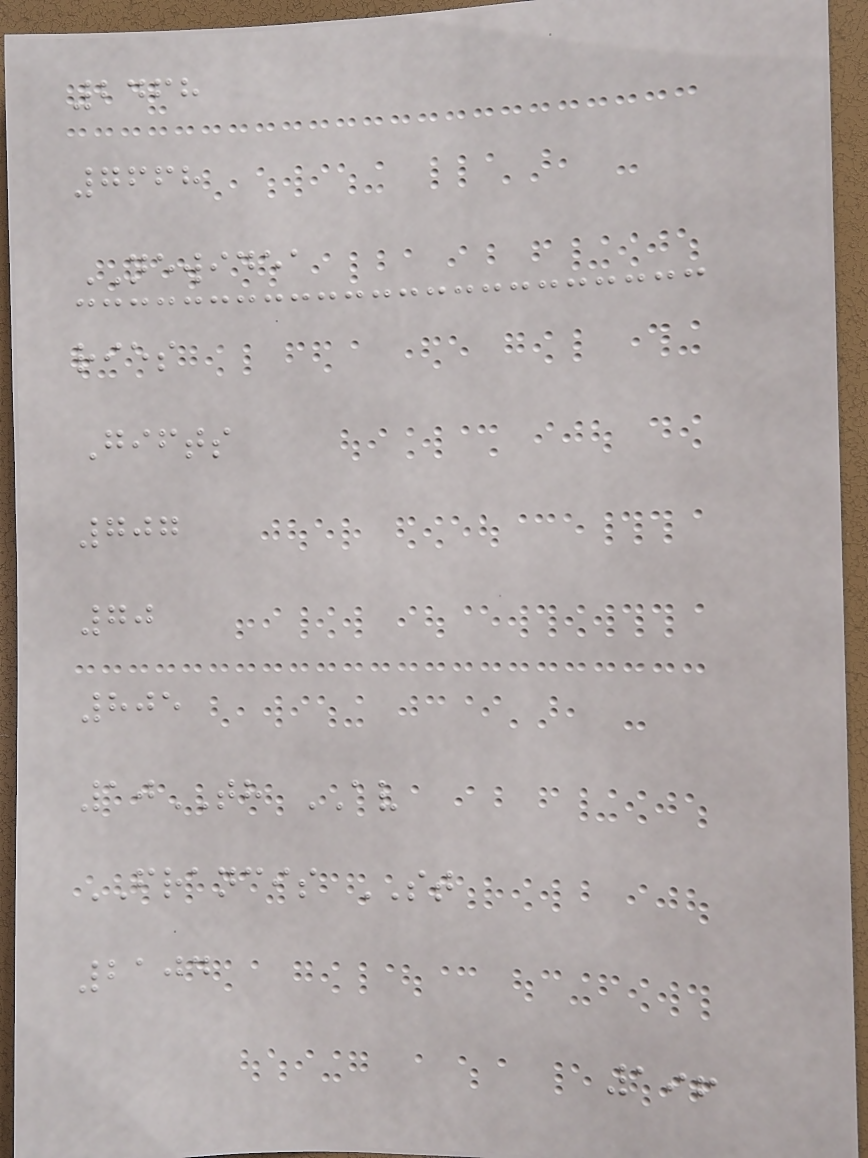2468
7668
NEWIDEA
ries
Gifts
707
70
805
10TH AV
FRANCIS ST
2104
196
